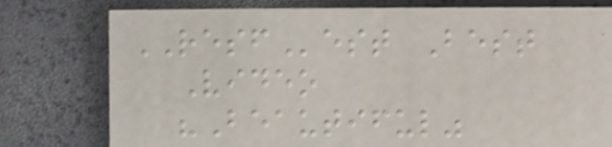RESFest Best
Video
"Beautiful"
